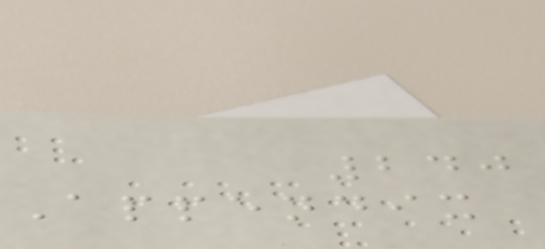240
Appendix
